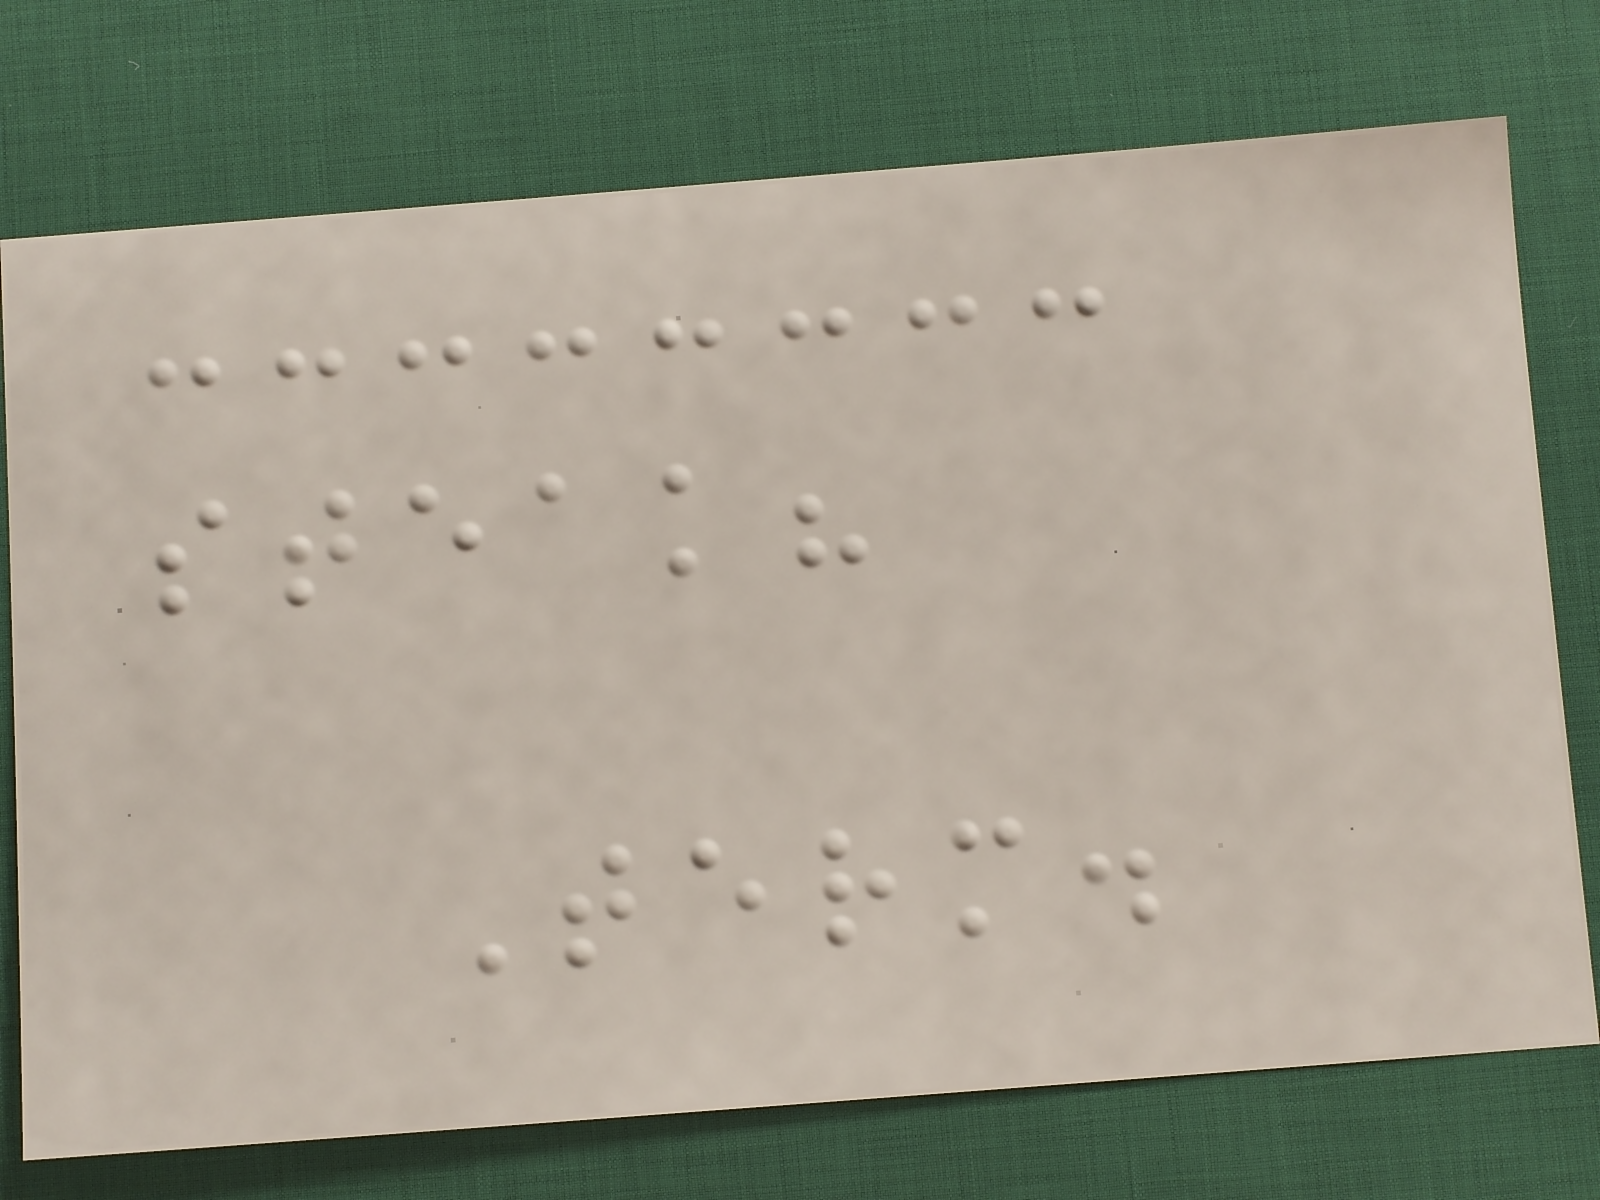steak?
Term.
